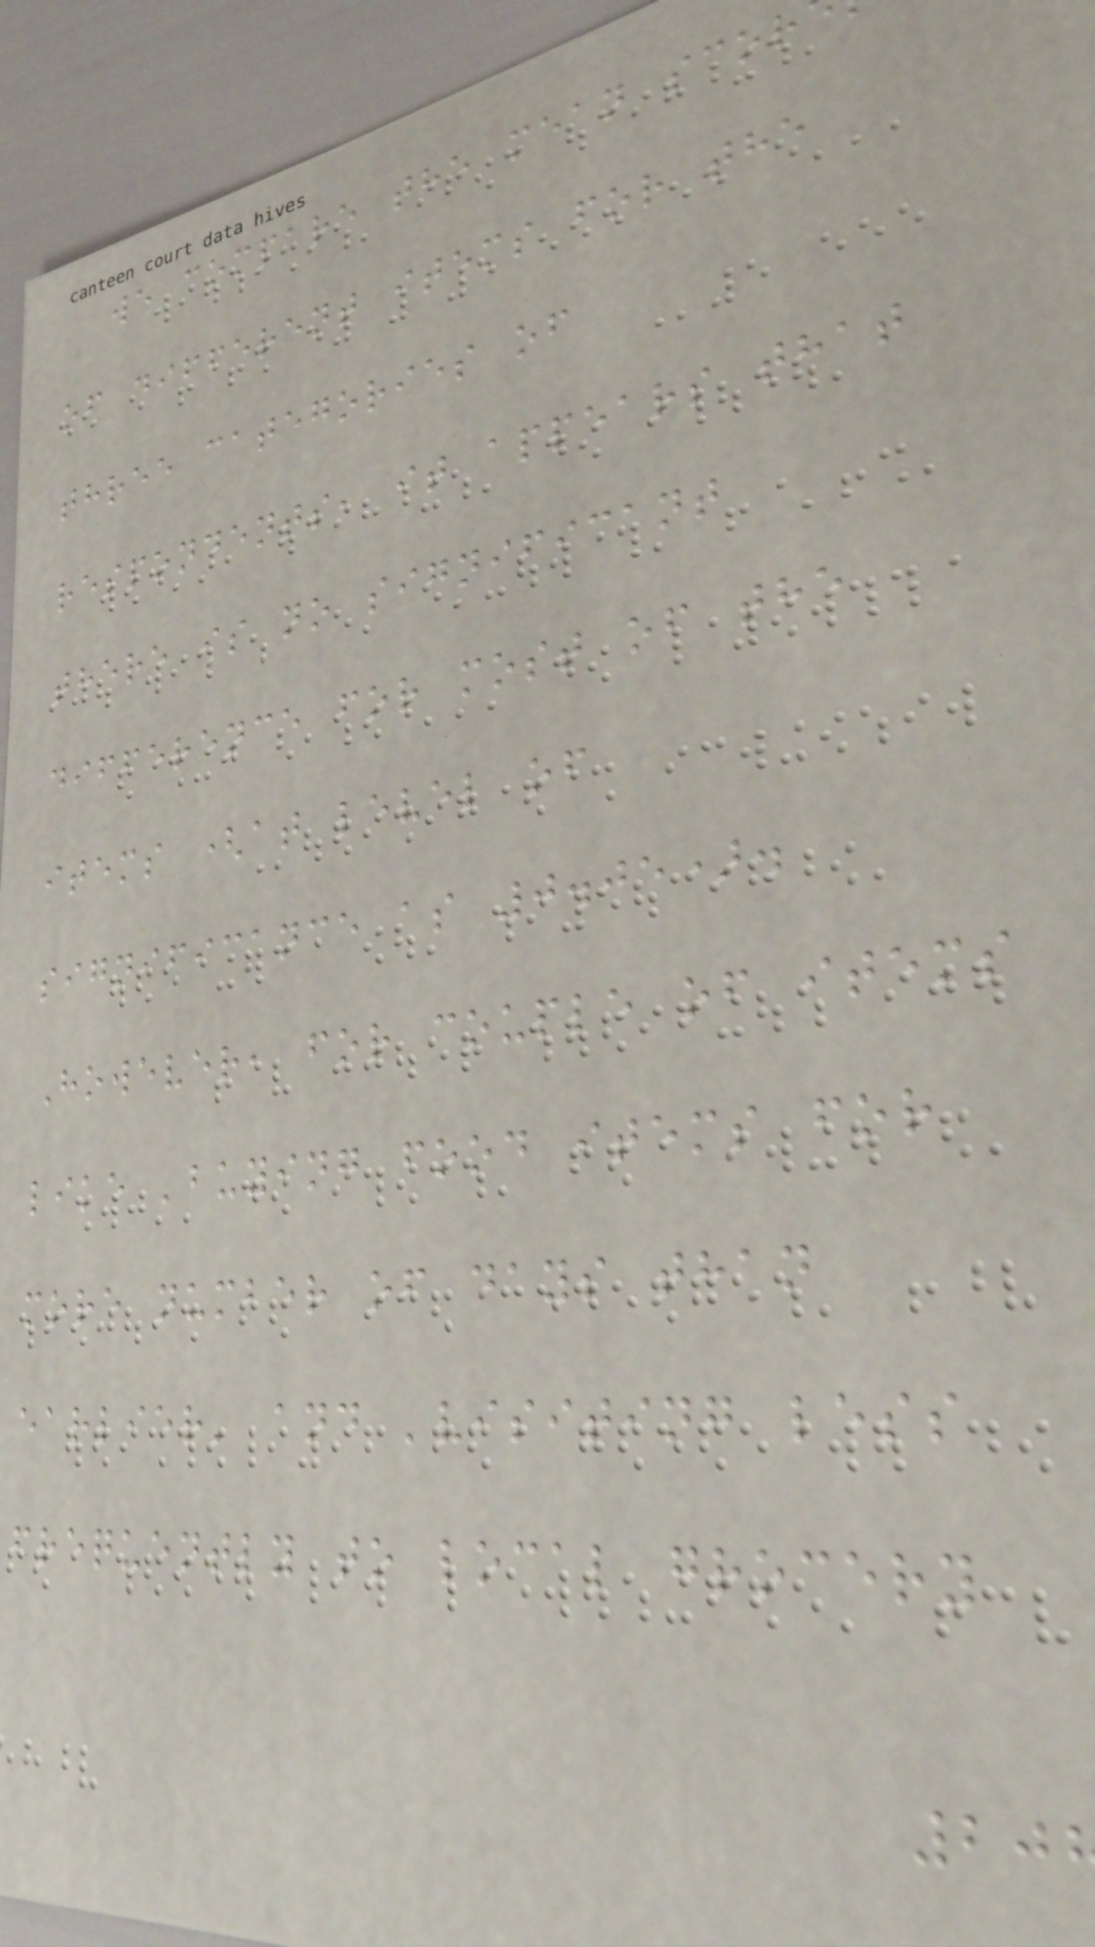we compare the mean scor
of different items for the
three categories of
respondents, it appears that
there is no significant
difference for most of the
items (at level of
significance as 0.05).
However, for couple of items
like 'buying food items for
more number of days than
earlier' and 'visiting less
frequently to local grocery
